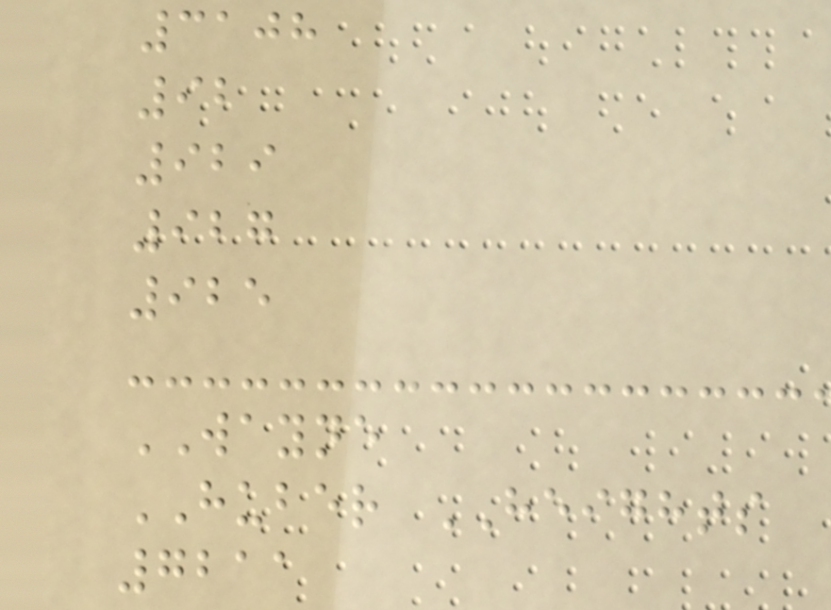3108
92
929
927
925
WAYNE
HUBER HEIGHTS
7211
